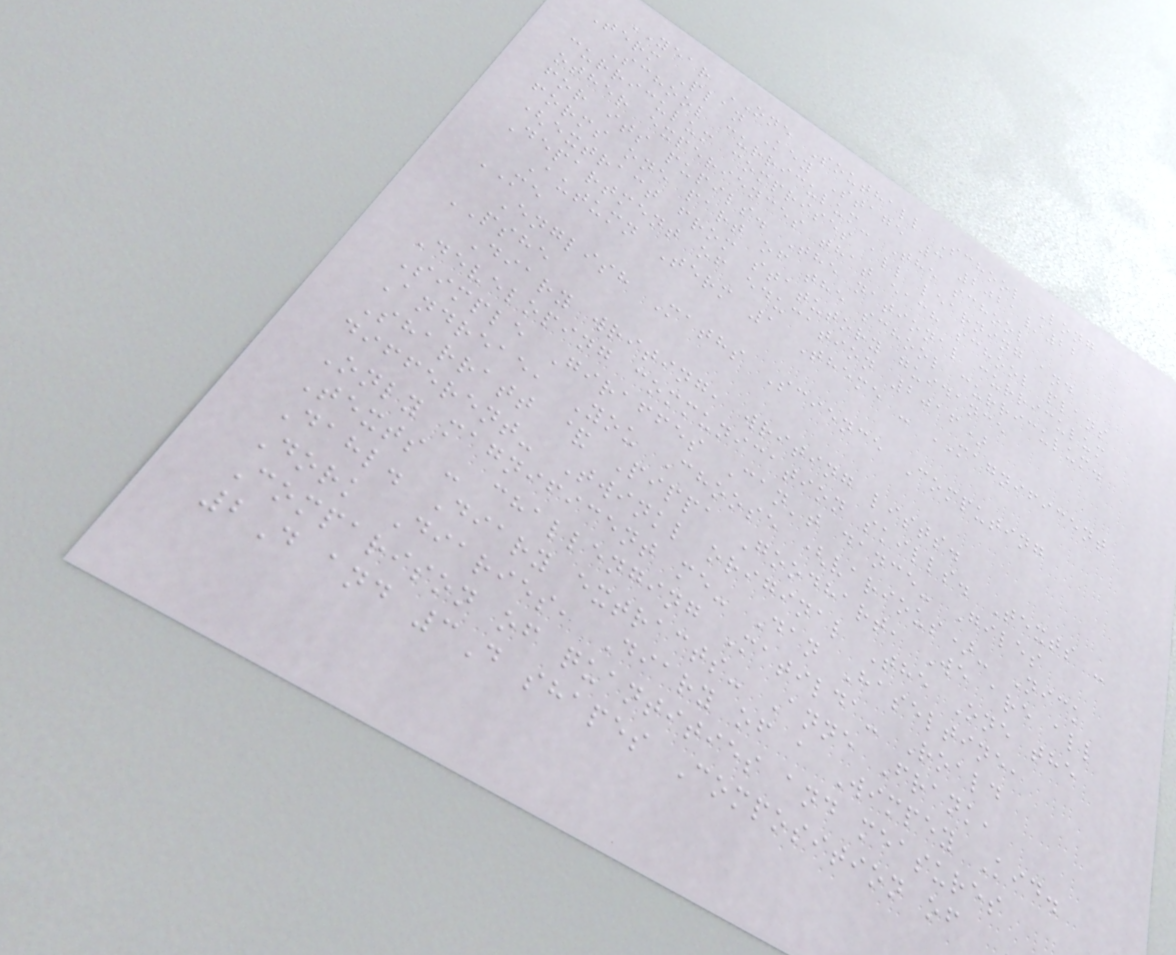YEAR ONE Southall School Long
Term Plan Key Stage 3 2021/22
School curriculum- The school
curriculum comprises all learning and
other experiences that each school plans
for its pupils. The national curriculum
forms one part of the school curriculum.
(extract from statutory guidance
Department of education 2016)
Autumn Term 1 Theme - MAGNIFICENT
ME
English Maths Science Computing
PSHE
Diary writing, writing lists.
Developing communication skills. Texts -
Simple Giraffes Can't dance- Giles
Andreae, You Choose (various)- Nick
Sharratt & Pippa Goodhart, We are all
different- Twinkl original The One the
Only magnificent me- Dan Haseltine,
Texts - challenging Matilda- Roald
Dahl. Diary extracts- Anne Frank,
Dork Diaries, Diary of a Wimpey Kid.
Comparison of quantities and measures
2D and 3D shapes Composition of
